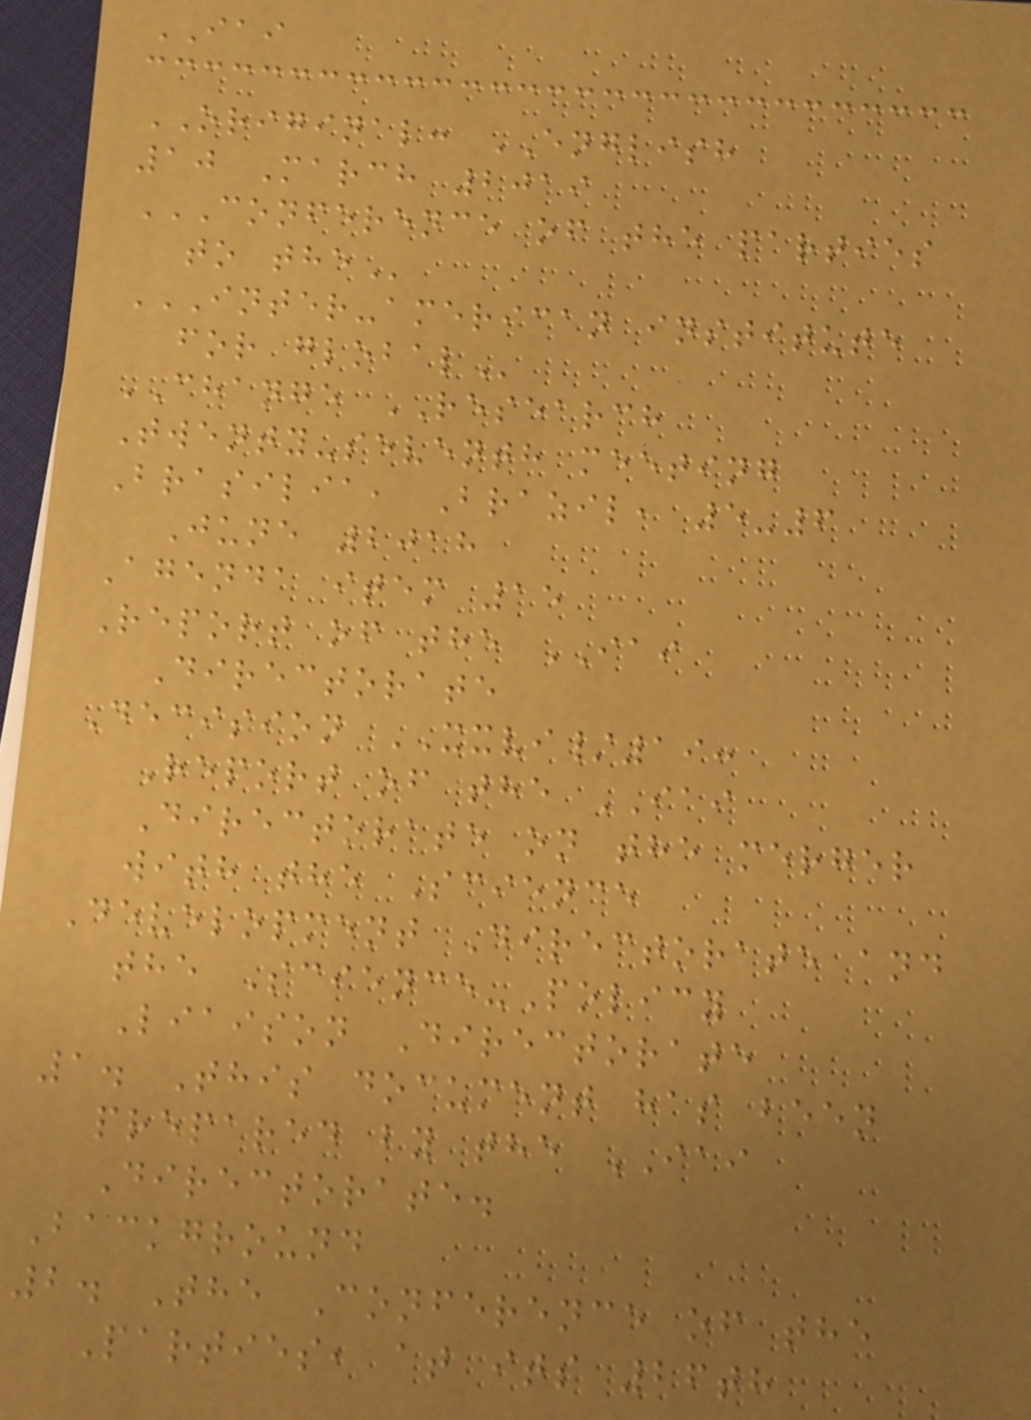IAI
ORIGINAL: ENGLISH
10 March 2019
CONFERENCE OF THE PARTIES
TO THE
INTER-AMERICAN INSTITUTE
FOR GLOBAL
CHANGE RESEARCH
Twenty-seventh meeting
Brasilia, Brazil, 5-6
June 2018
Agenda item 15
Report of the IAI
Directorate
Decision XXVI/19:
Report of the IAI
Directorate on the merger
with the Science
Development Directorate and
the Science-Policy
Liaison Directorate
1. This document has been
prepared by the IAI
Directorate.
Background
2. The Conference of the
Parties, at its 26th
